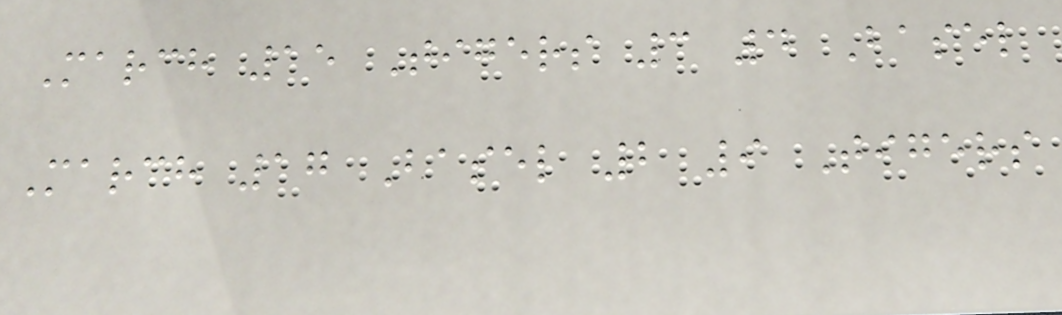March 15 Tigers 3 4 Basel
March 17 Basel 2 9 Tigers
